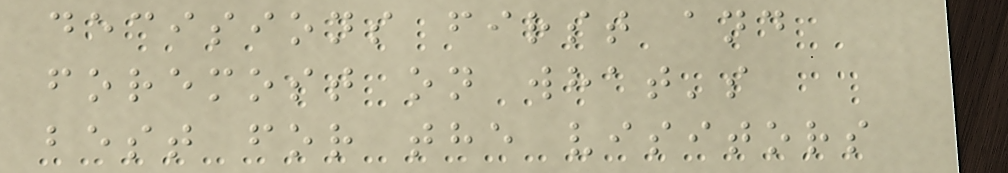decisions first and
foremost on what's
best for the visitors
